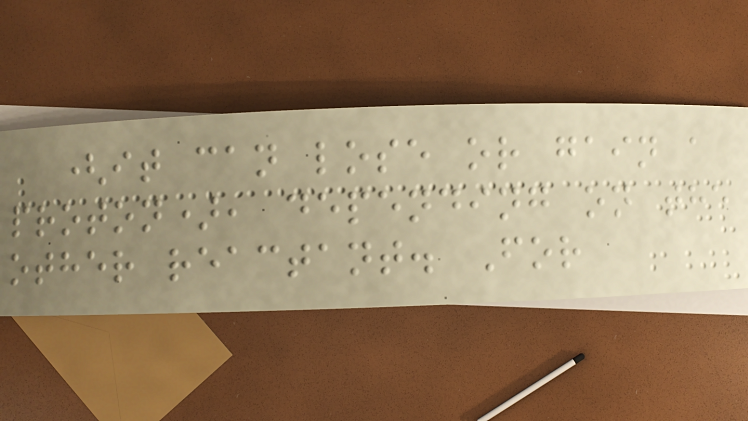(it can lose or gain a
proton), depending on the
other reactant. For
